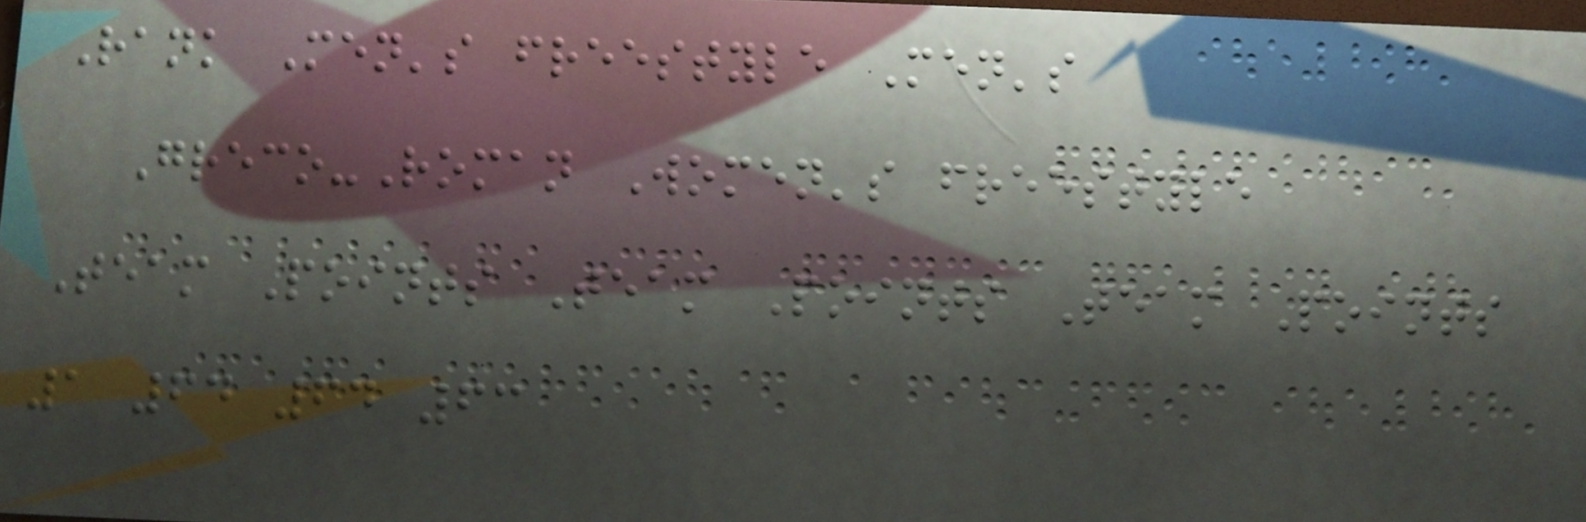Rank Men's freestyle Men's
Greco-Roman Women's freestyle
Team Points Team Points Team Points
1 64 64 63
